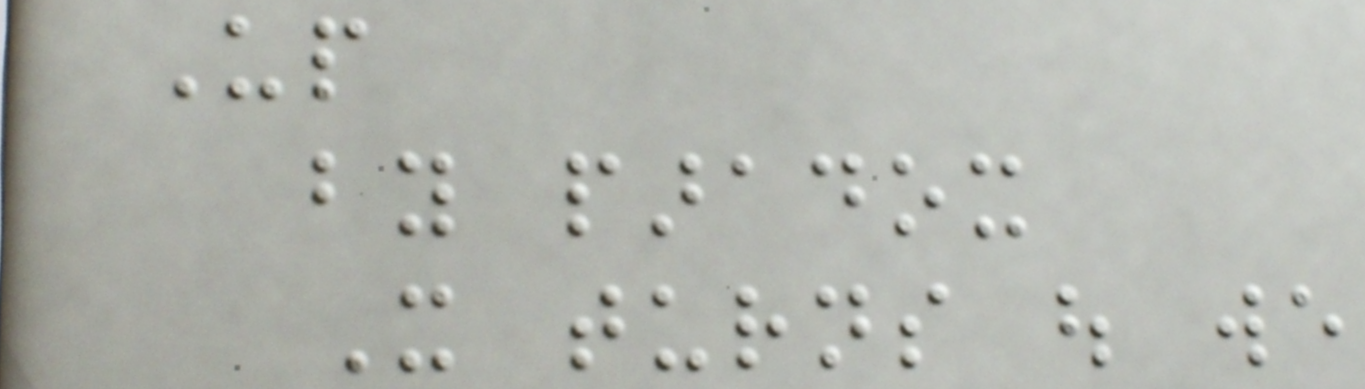Up
by paradox
It turns out we
